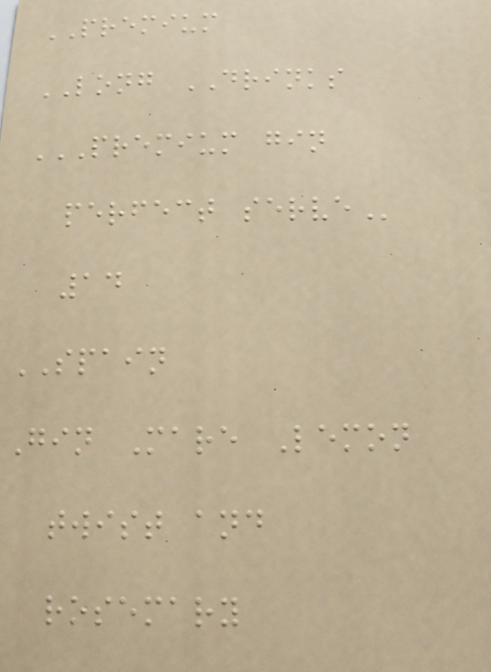PREMIUM
LONG DRINKS
PREMIUM GIN
PERFECT SERVE
14
SPAIN
Gin Mare Lemon
twist and
rosemary
